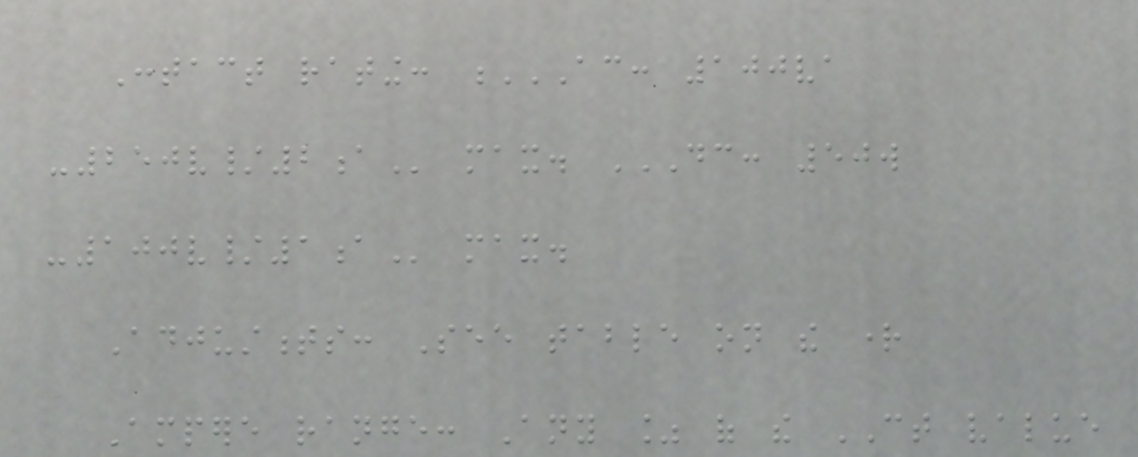Contact rating: AC: 100VA
-250V/2A max. DC: 50W
-100V/1A max.
Adjustments: See table on the right
Ampere range: Any % of the CT value
